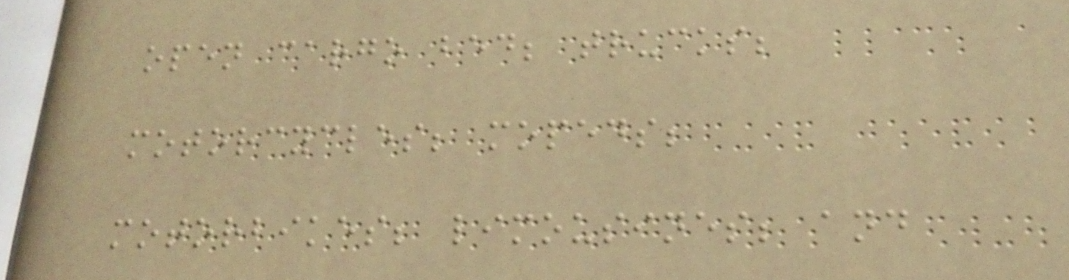open cargo bed; trucks;
motorcycles; mopeds;
motorbikes; limousines; and
